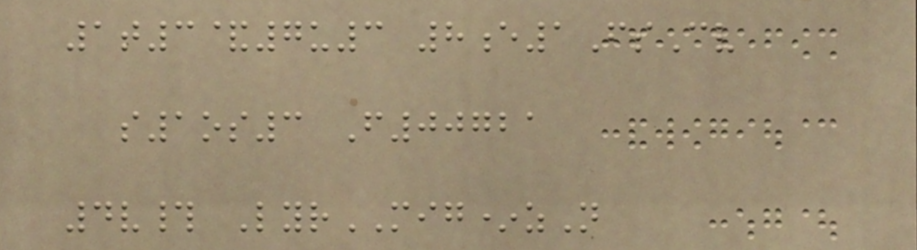1t3&7u3 8e1FsCv
s1os3 F00721
4v# LyrMIG*zN
